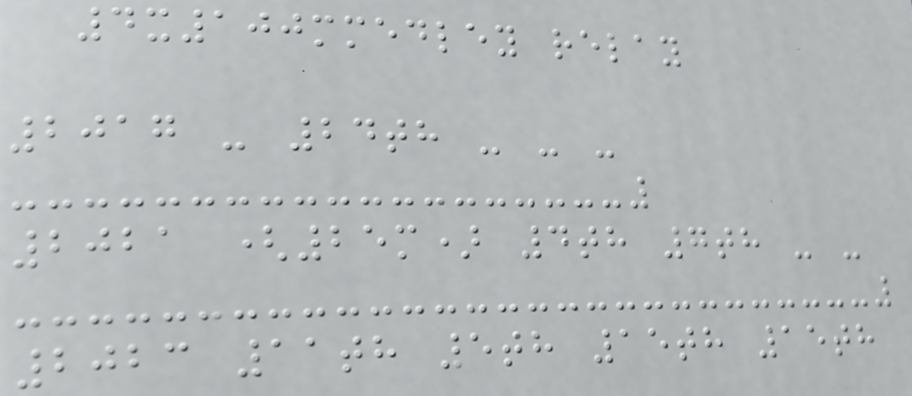4x100mmedley relay
2017 - 24th - - -
2021 (25m) 4th 7th - -
2023 11th 5th 15th 15th
